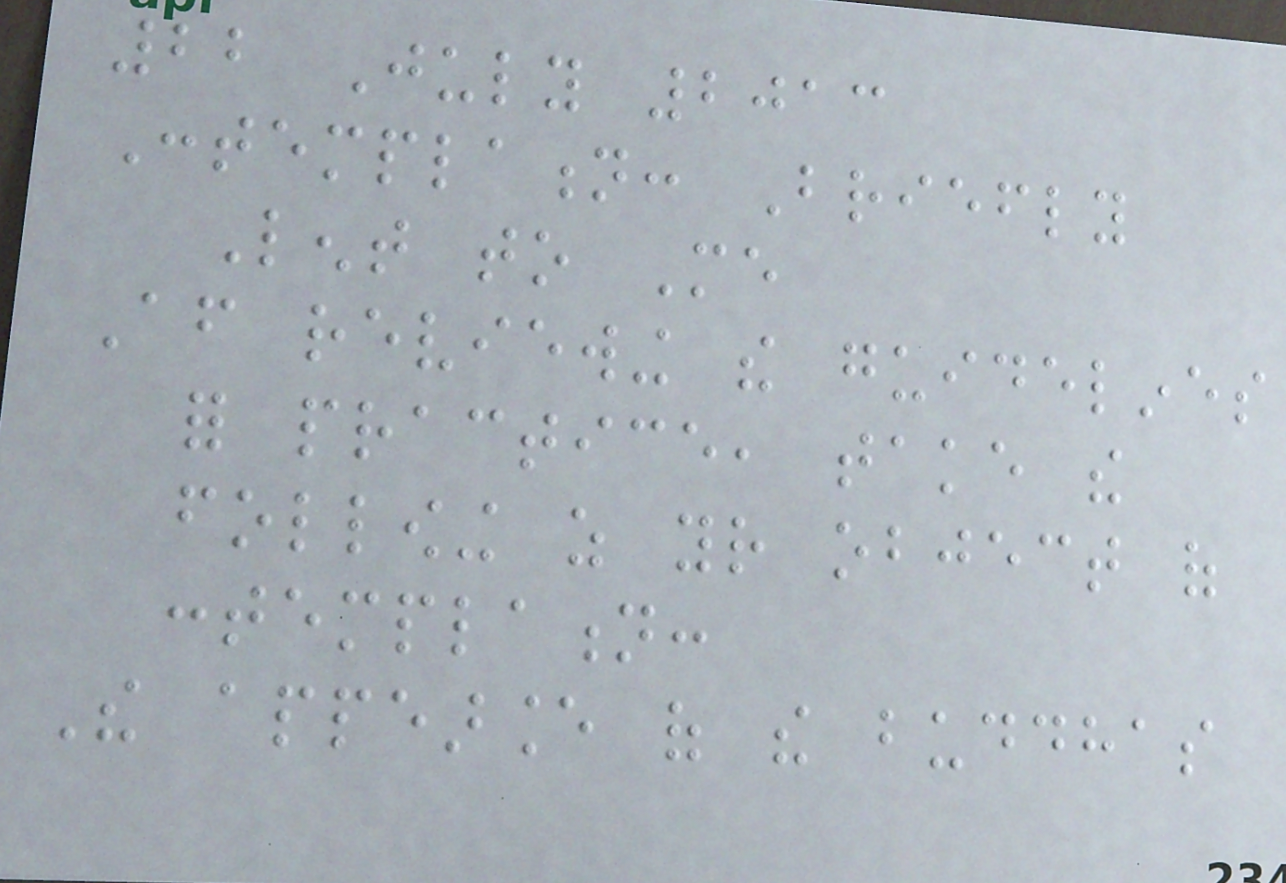22 July 2013
Contemplation: Briefly
Lent to Me
After reviewing the guidelines
for practice, take the
following as your object of
contemplation:
The appearance of the buddhas
